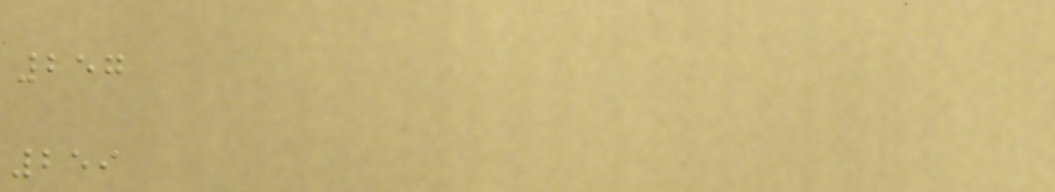257
259
